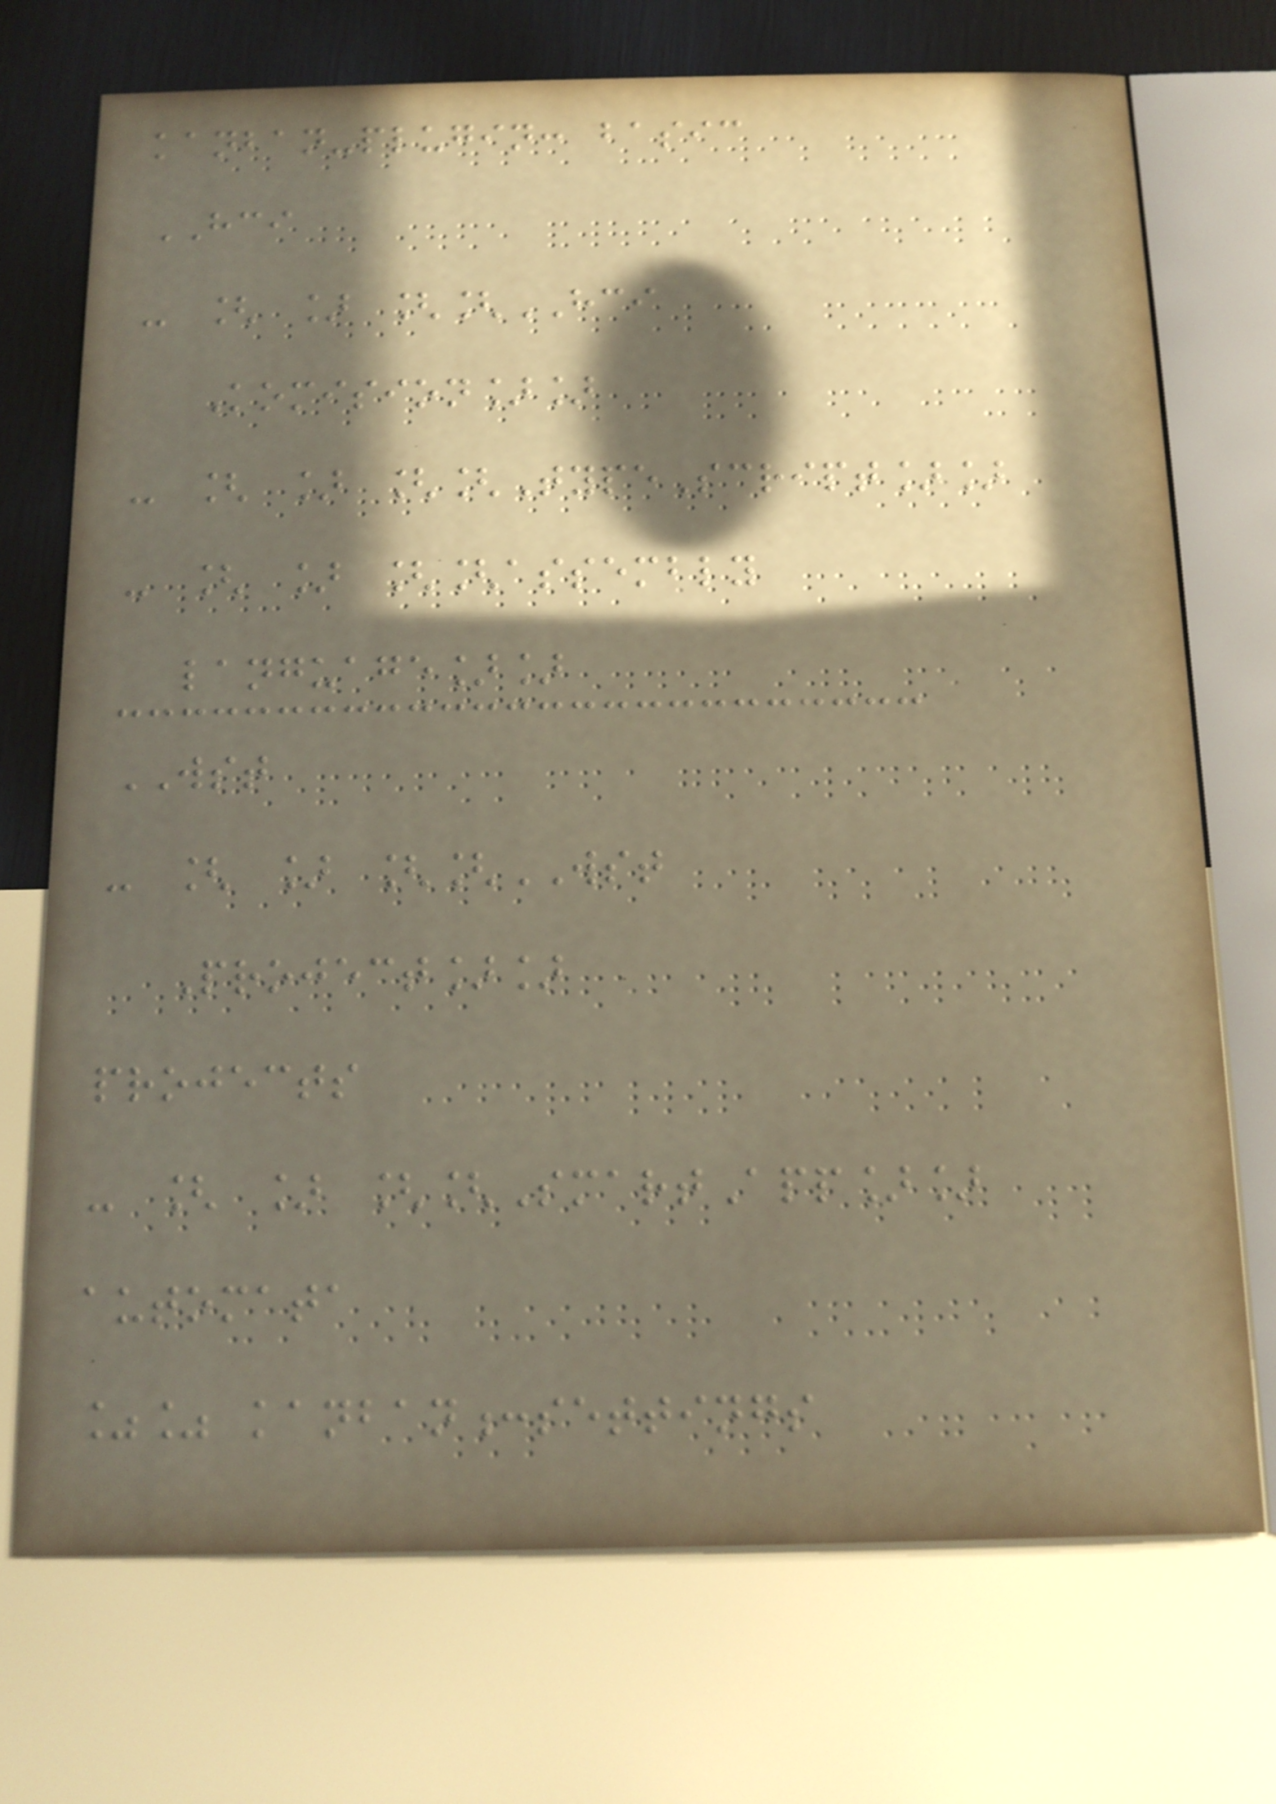kanban-plugin: basic
HCI
- [ ] [[HCI
Komision]]
- [ ] [[TypeScript]]
- [ ] [[assembly
language]]
WST
- [ ] [[WST
Project]]
projects
- [ ] [[SmartApp]]
automata
%% kanban:settings
